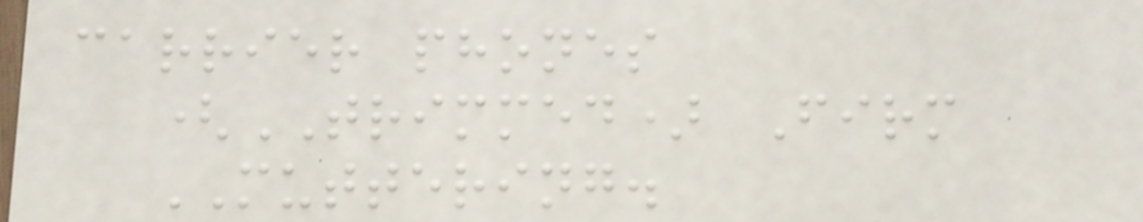carrier phones
(TRIMMED) Firm
MUTTERING.
